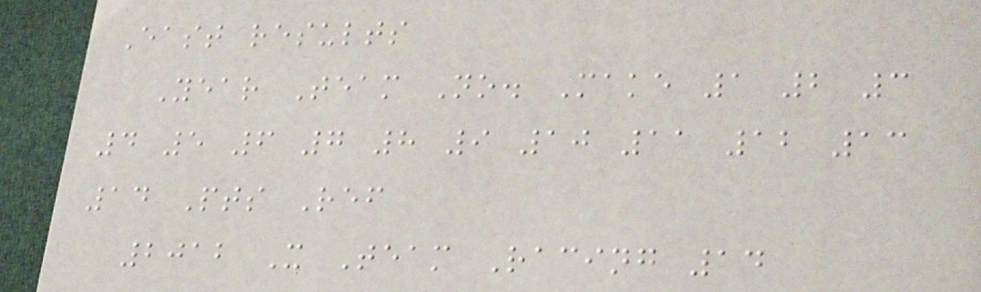East results
Year Team No. Make 1 2 3
4 5 6 7 8 9 10 11 12 13
14 Pts Ref
2012 X Team Racing 14
